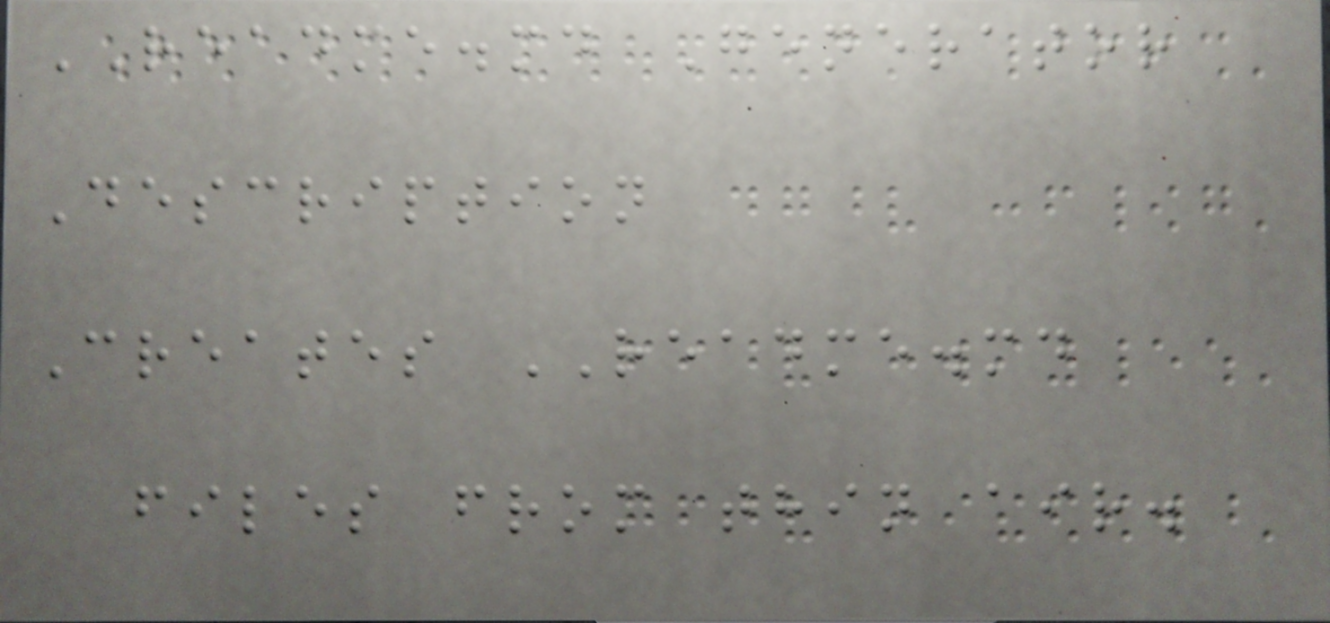README.md Generator
Description
Creates README.md
files from thin air.
